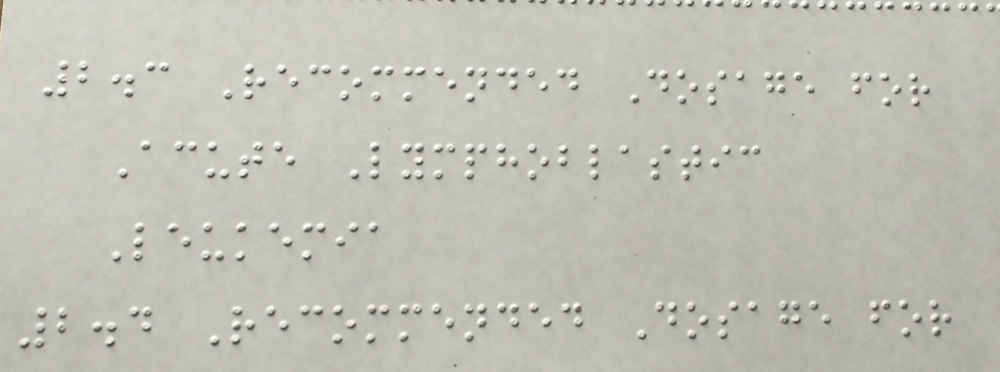2.3 Recommended Dosage for
Acute Lymphoblastic
Leukemia
2.4 Recommended Dosage for
